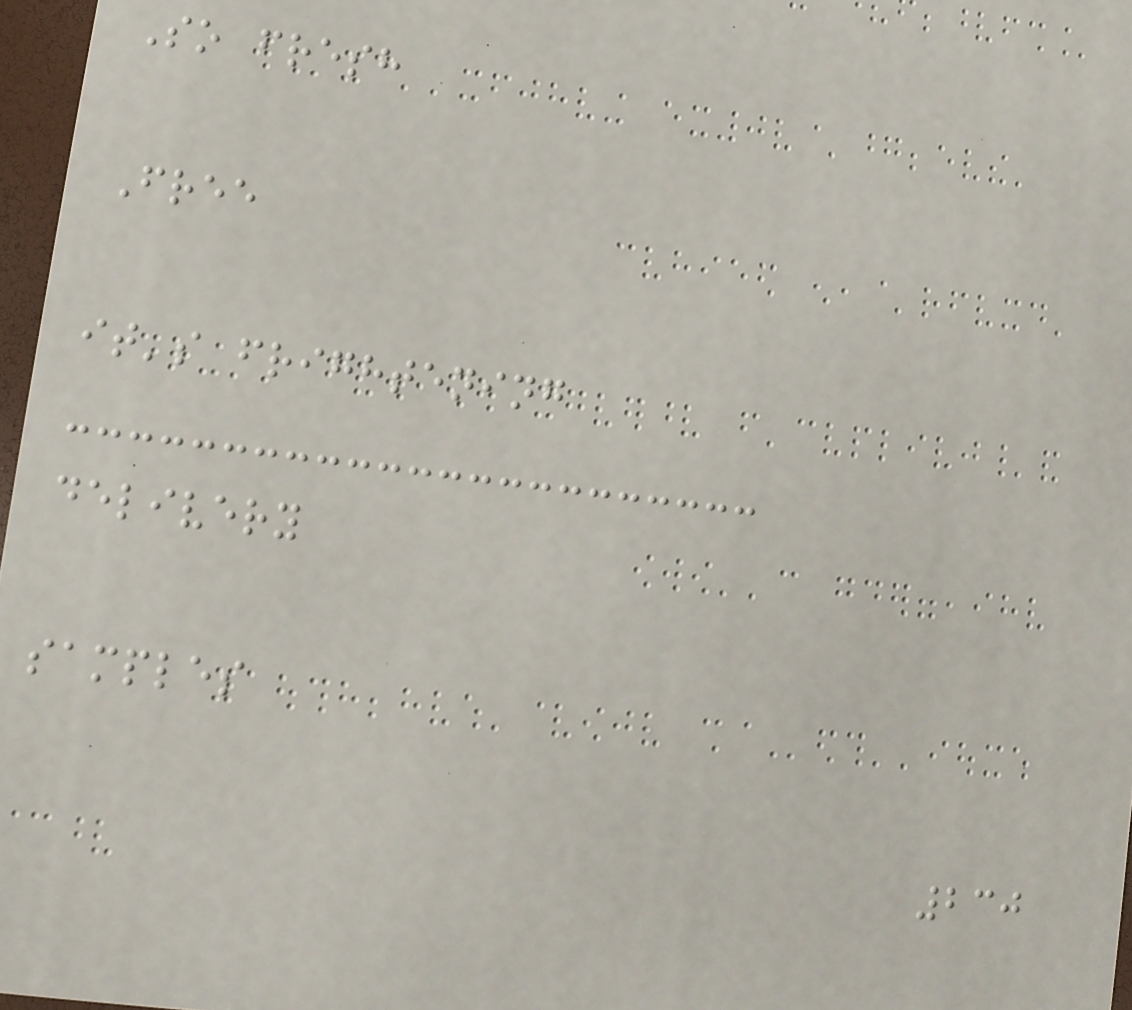So fresh
Free
it's frightening
delivery
samples
230
